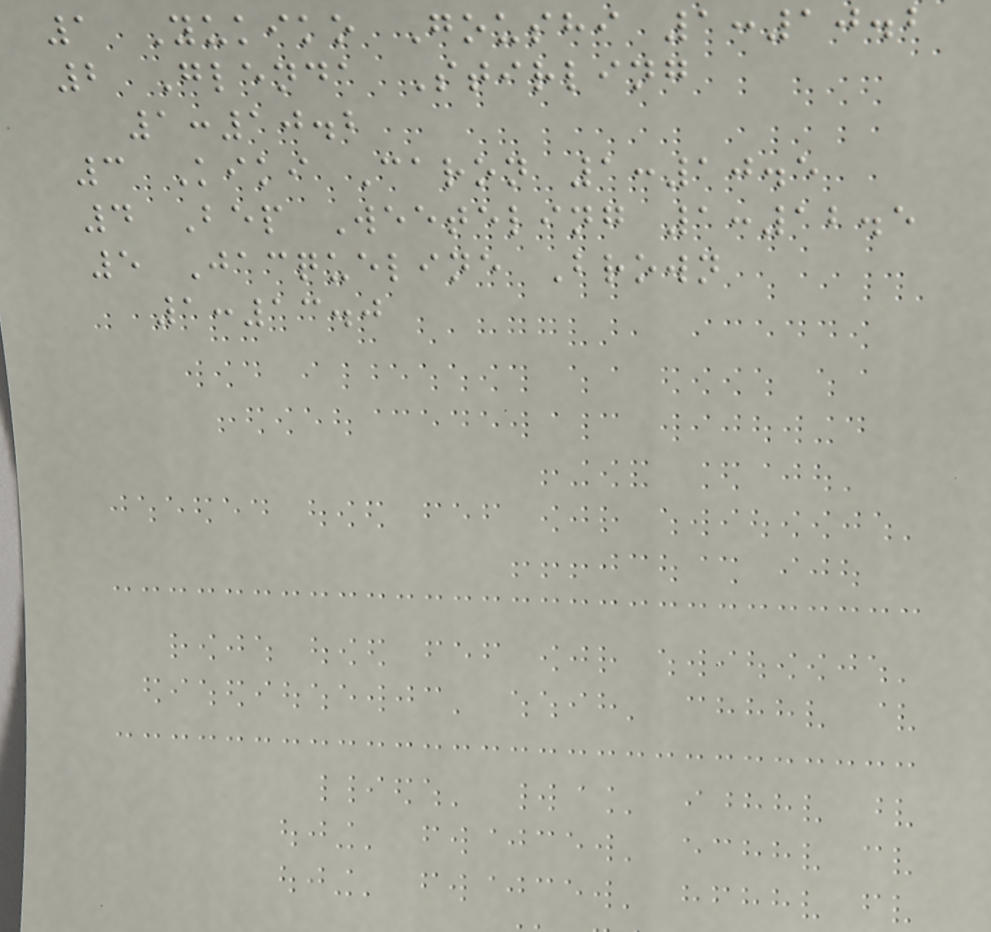1 Yukiko Goushi 1:10.2
2 Glenda Stirling
1:10.2
3 Kiki Caron 1:10.5
4 Bep Weeteling 1:12.5
5 Jacqueline Brown
1:13.0
